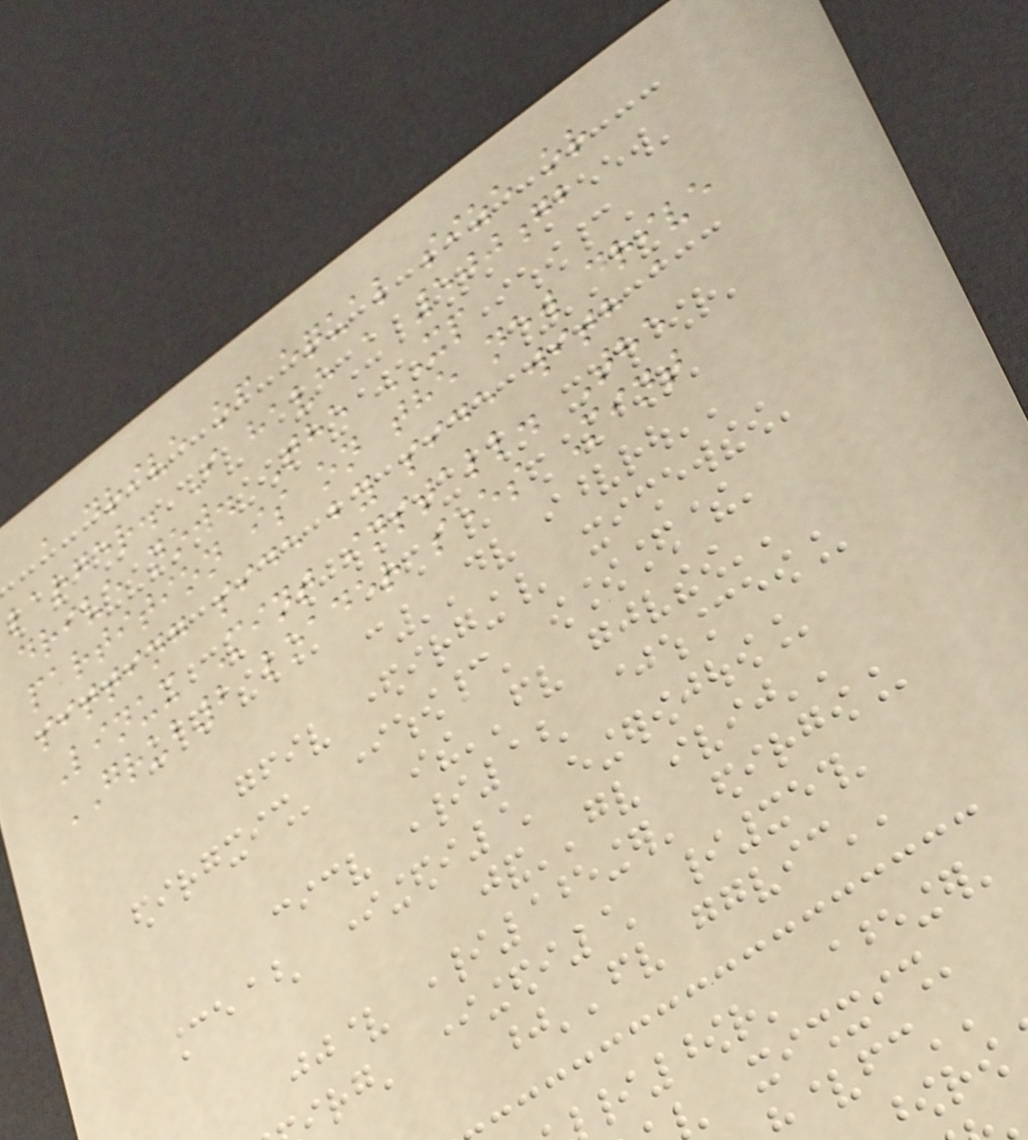a drive of equal size or
larger. I have a 500gb
drive now. The XP
partition is on the new drive
sitting side by side with a
Linux Mint install. The
GRUB2 loader sees Mint
